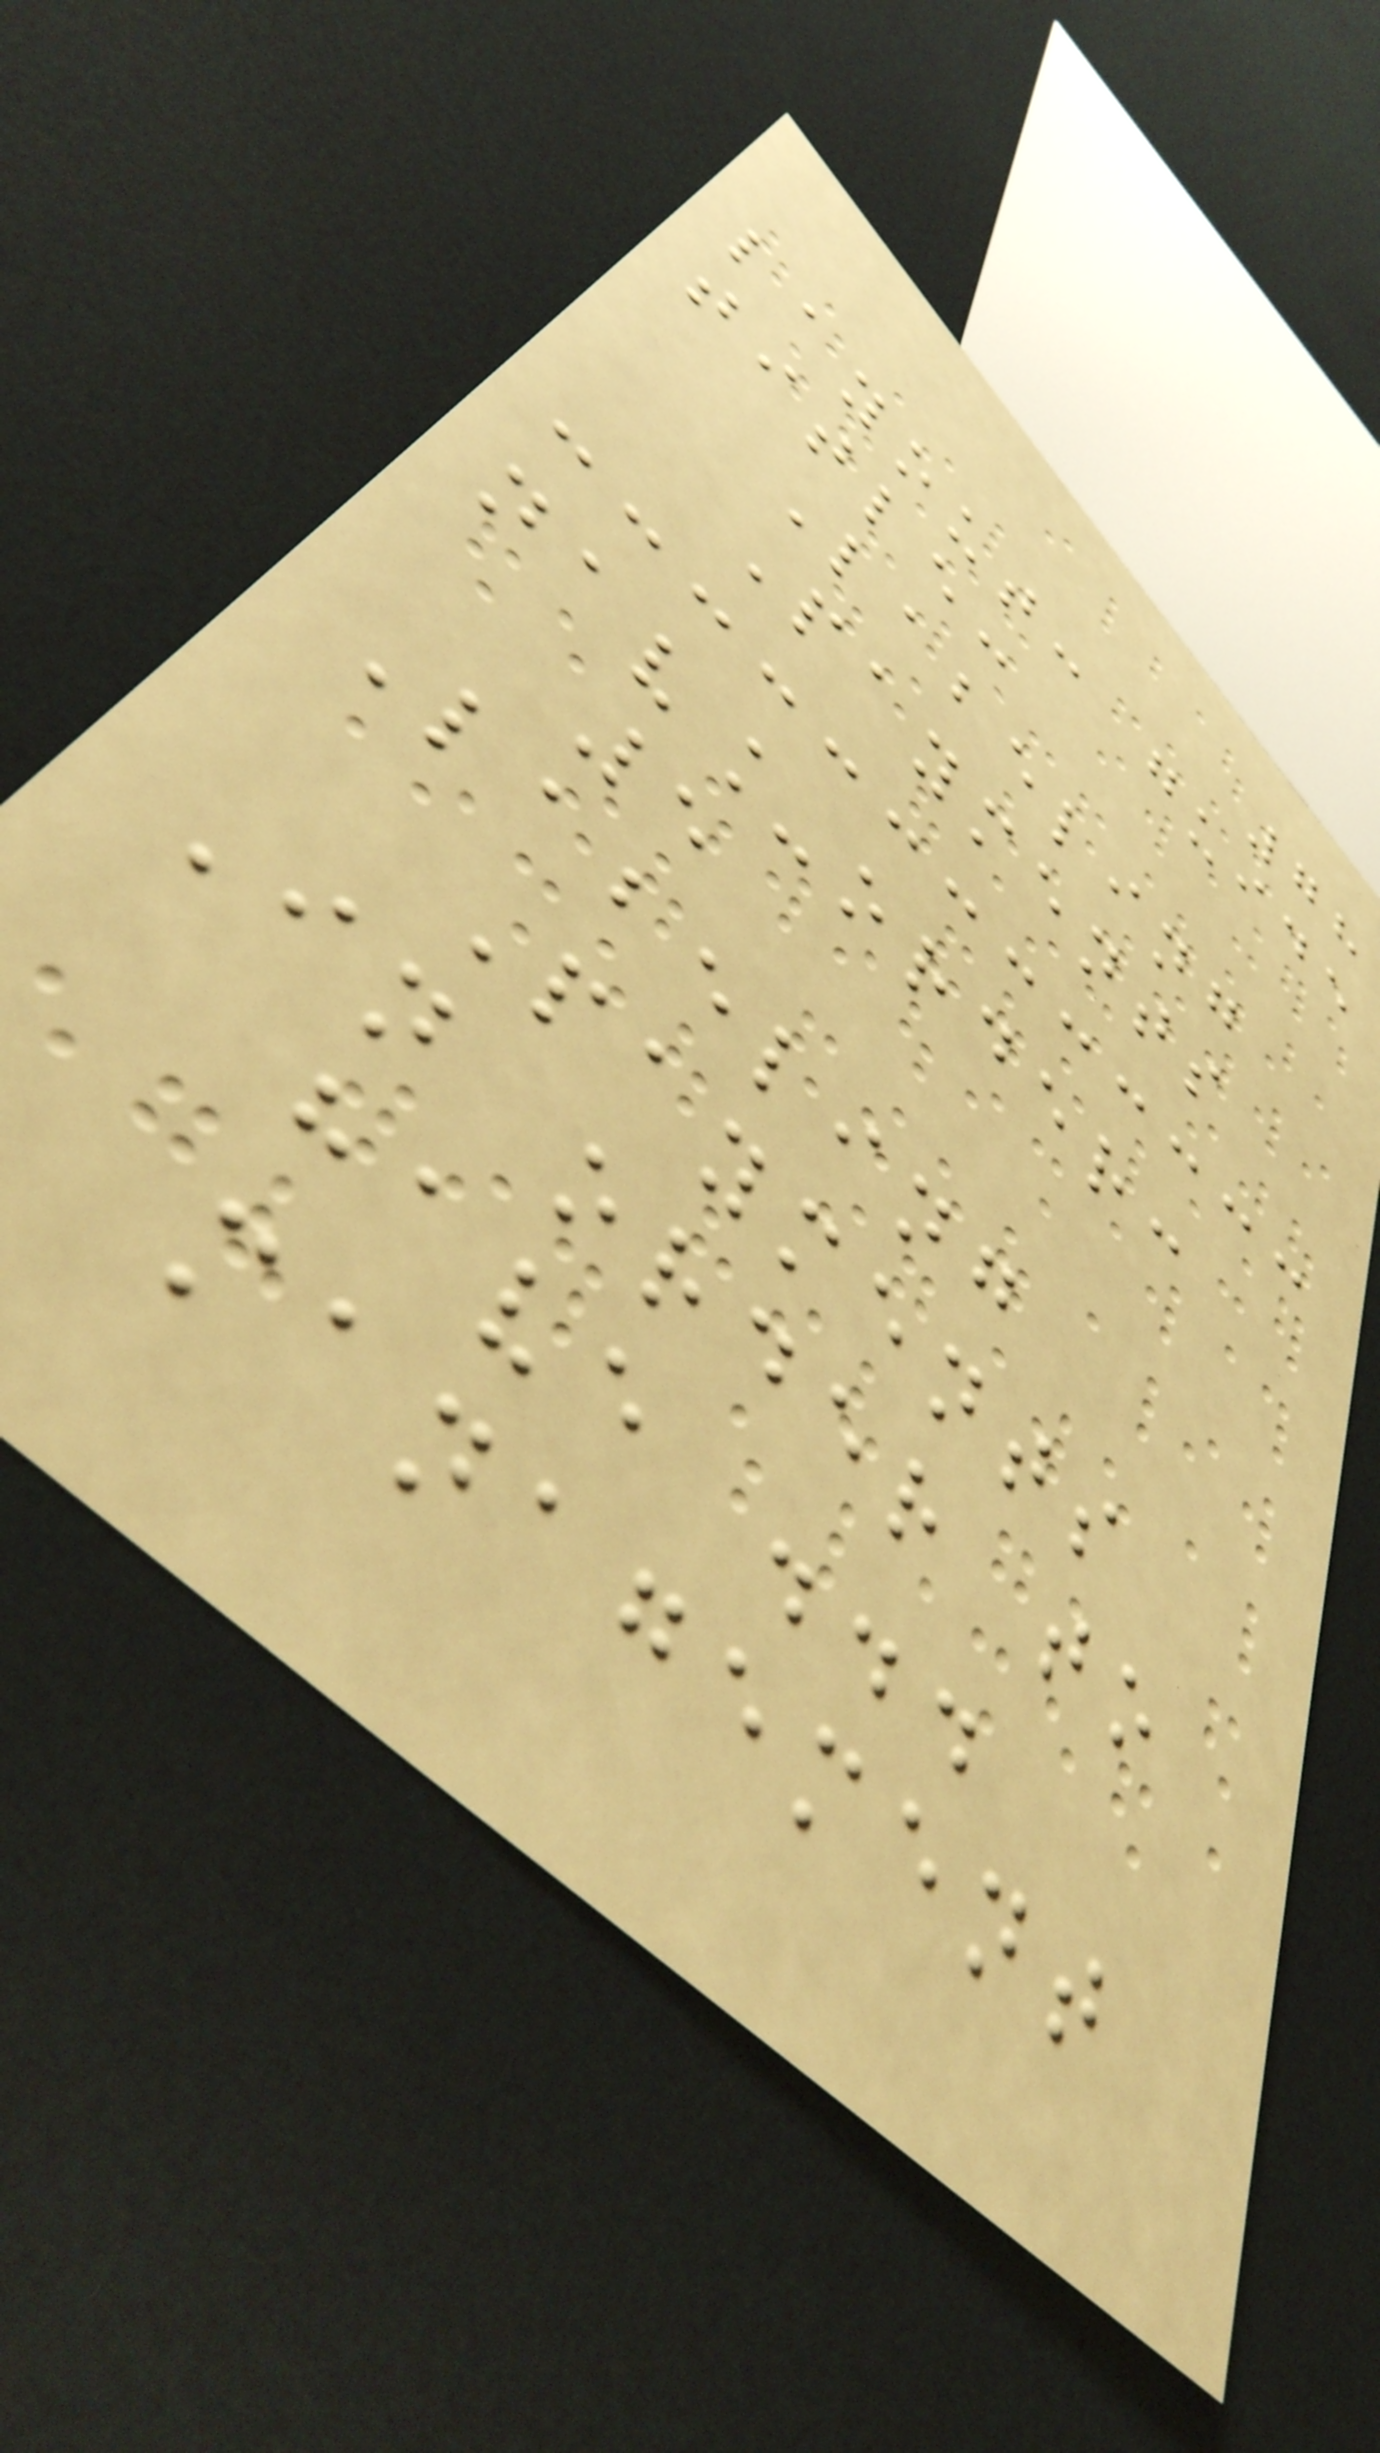78
layout: guide
title:
Labeling
Payments
nav_order:
5
Labeling
Payments
In order to
have ...
management
